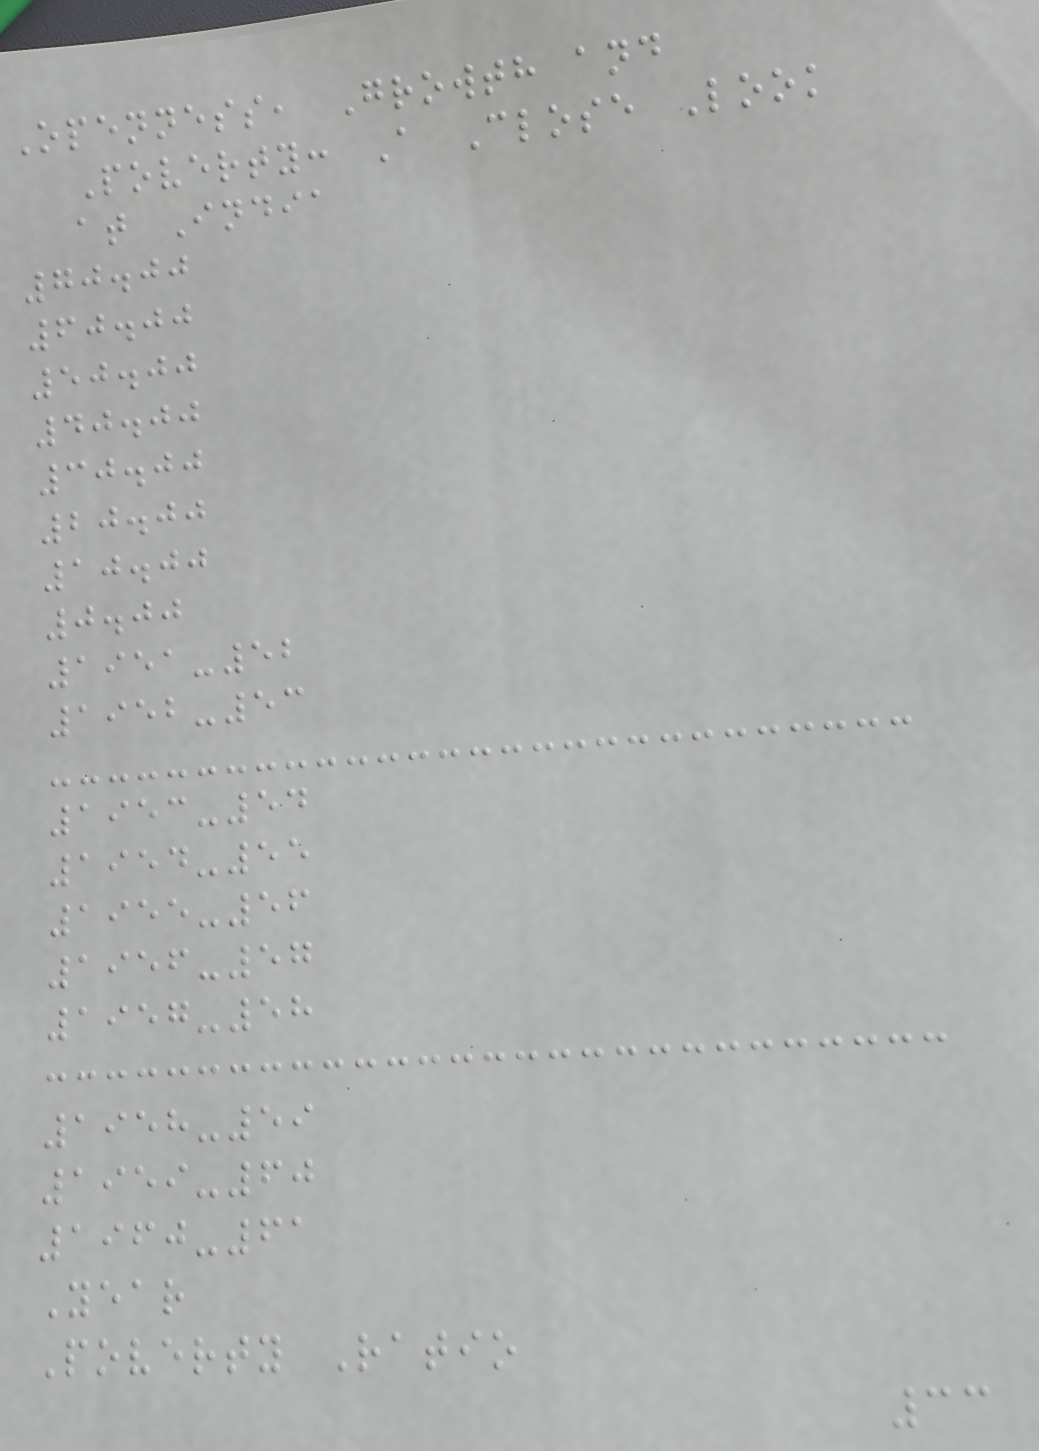Openness, Growth and
Poverty: A Close Look
at India
70.00
60.00
50.00
40.00
30.00
20.00
10.00
0.00
1951-52
1952-53
1953-54
1954-55
1955-56
1956-57
1957-58
1958-59
1959-60
1960-61
Year
Poverty Ratio
33
